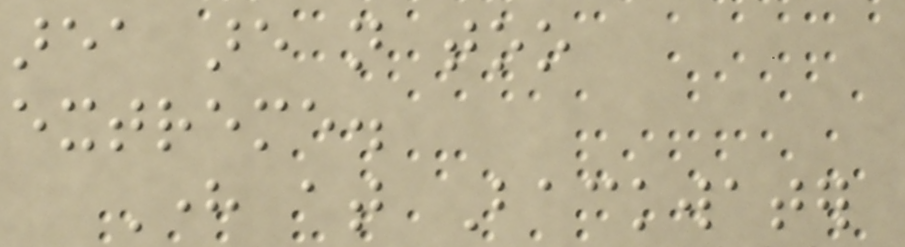area are not too
extreme.
Here at Backwater
